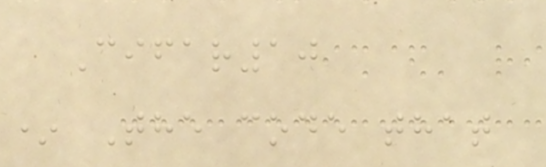Cifar10
* The code that
